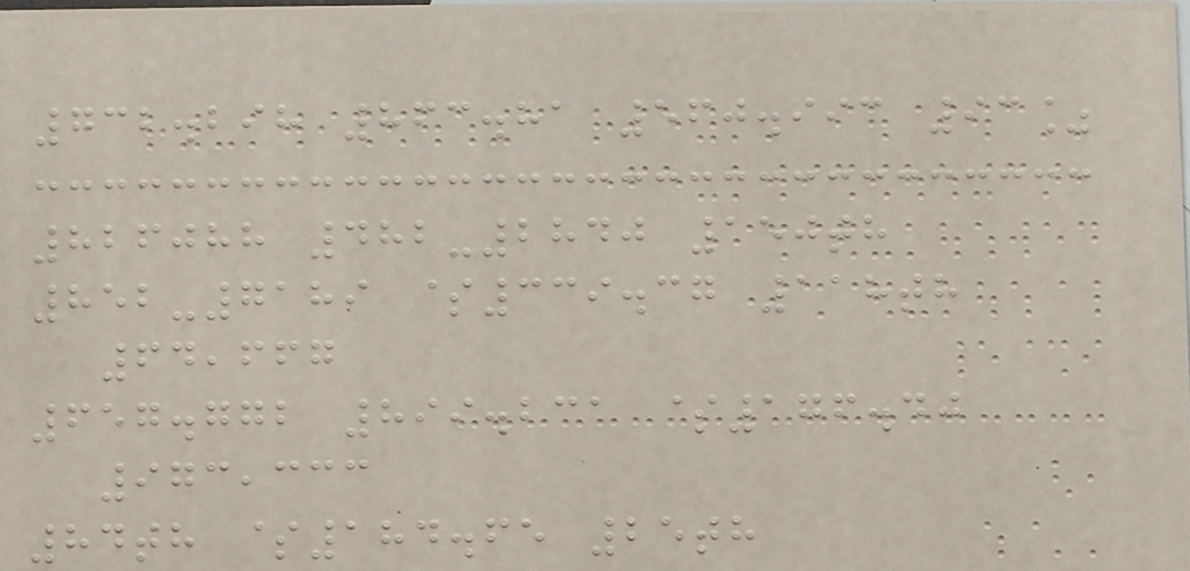732.298 863.81 560.993 93%
826088 482-2840 150th
852-7189 $339.37 118th
64,667
657.772 899.231 $176.40
973,333
84th $184.65 25th
